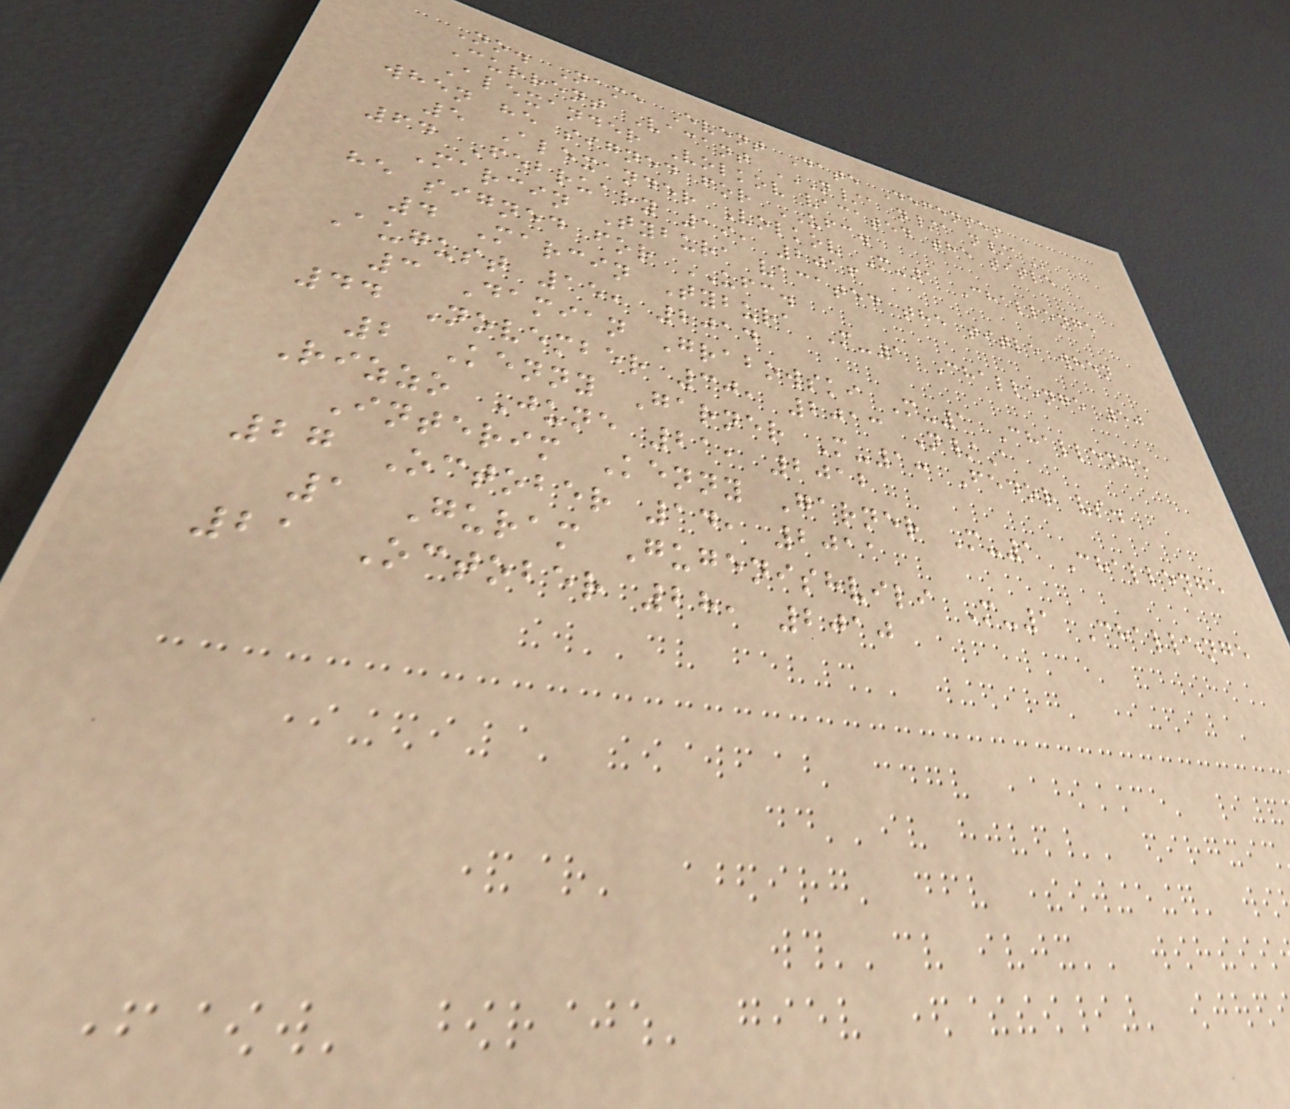No. Name Event Date Defenses
Current Vacant N/A N/A N/A
Alexander Volkov vacated the title
when he signed for UFC.
5 Alexander Volkov M-1 Challenge
64 February 19, 2016
Marcin Tybura vacated the title when
he signed for UFC.
4 Marcin Tybura M-1 Challenge 50
August 15, 2014
3 Damian Grabowski M-1 Challenge
44 November 30, 2013 N/A
2 Kenny Garner M-1: Fedor vs.
Rizzo June 21, 2012
Interim Kenny Garner M-1 Challenge
27 October 14, 2011
1 Guram Gugenishvili M-1 Challenge
21 October 28, 2010
